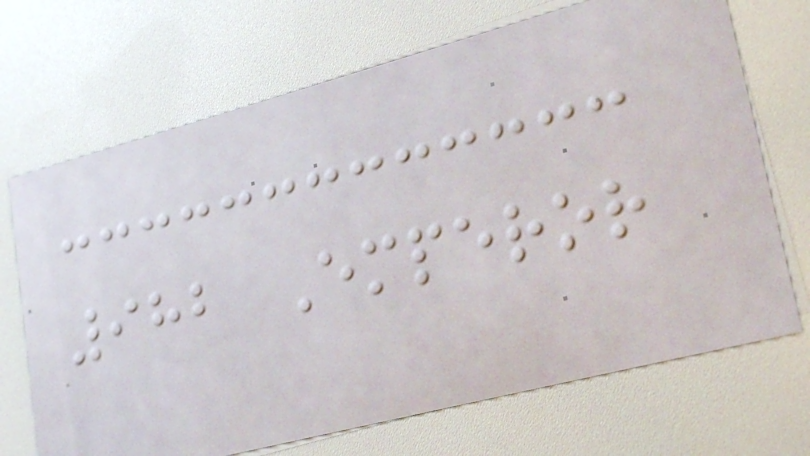982 Emperor
